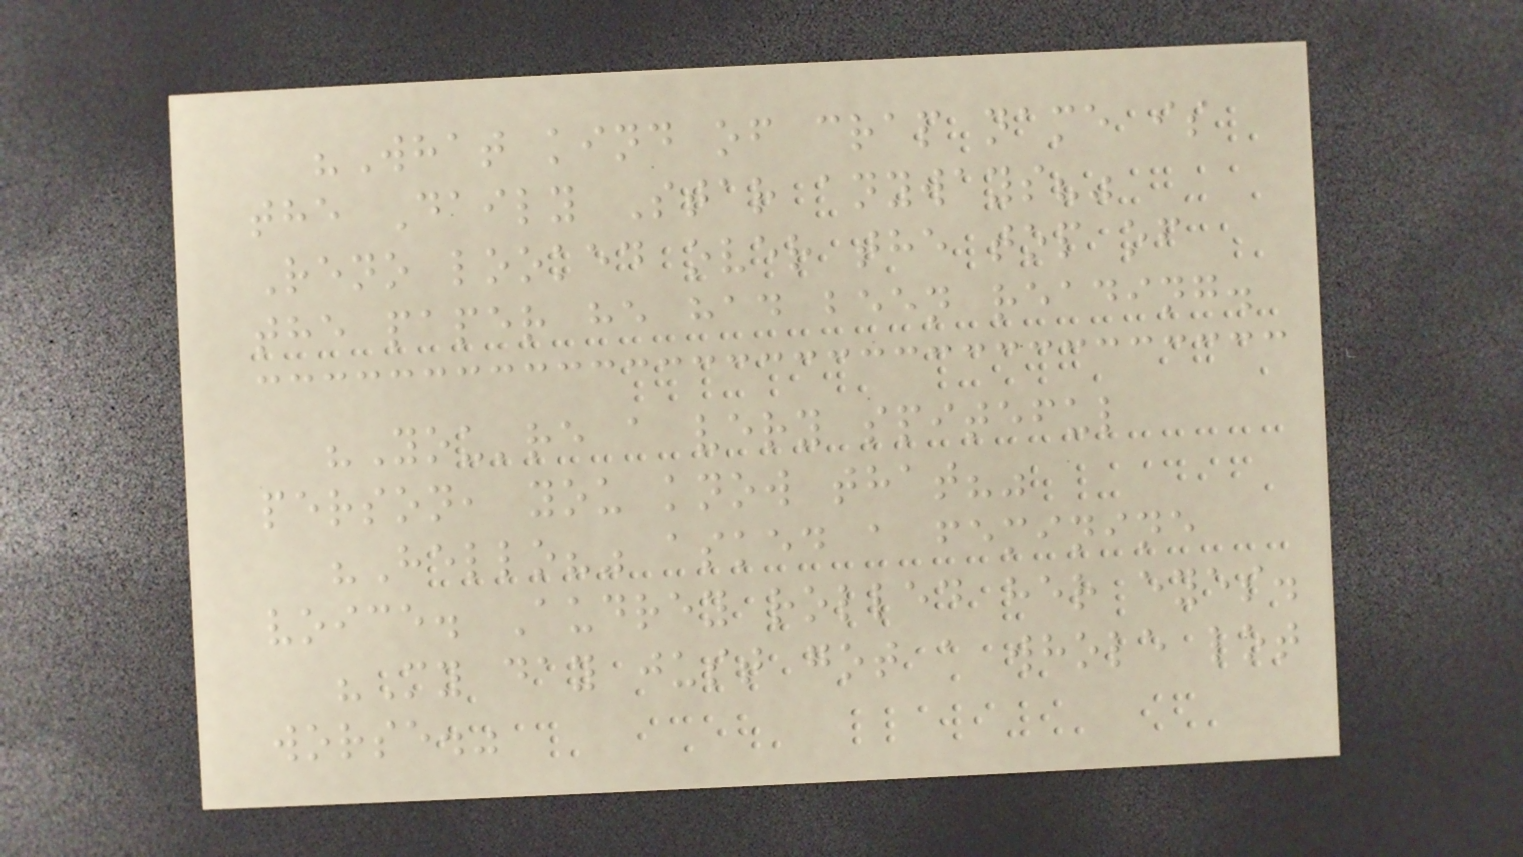"What kind of crap name is
the Daily Star anyways?"
Reno looked over the top of
the paper he had been reading.
"You're a very spiteful
person, you know that?"
"Hello?" asked a feminine
voice. Audrey rolled her eyes.
"My day just got a whole lot
worse."
